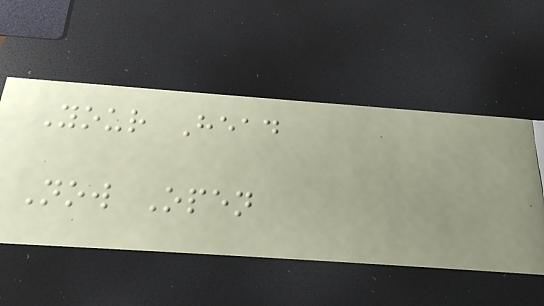Your Head
Now Open
